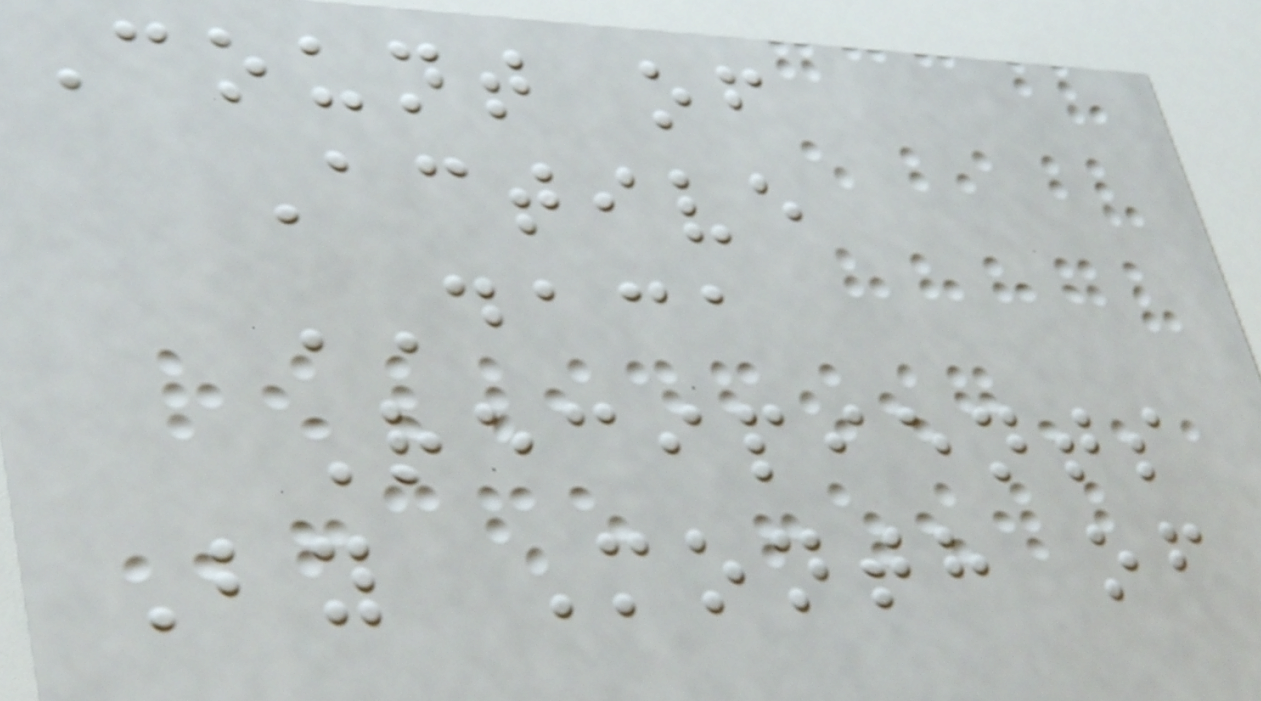Count of
Active
DACA
Recipients
By Month of
